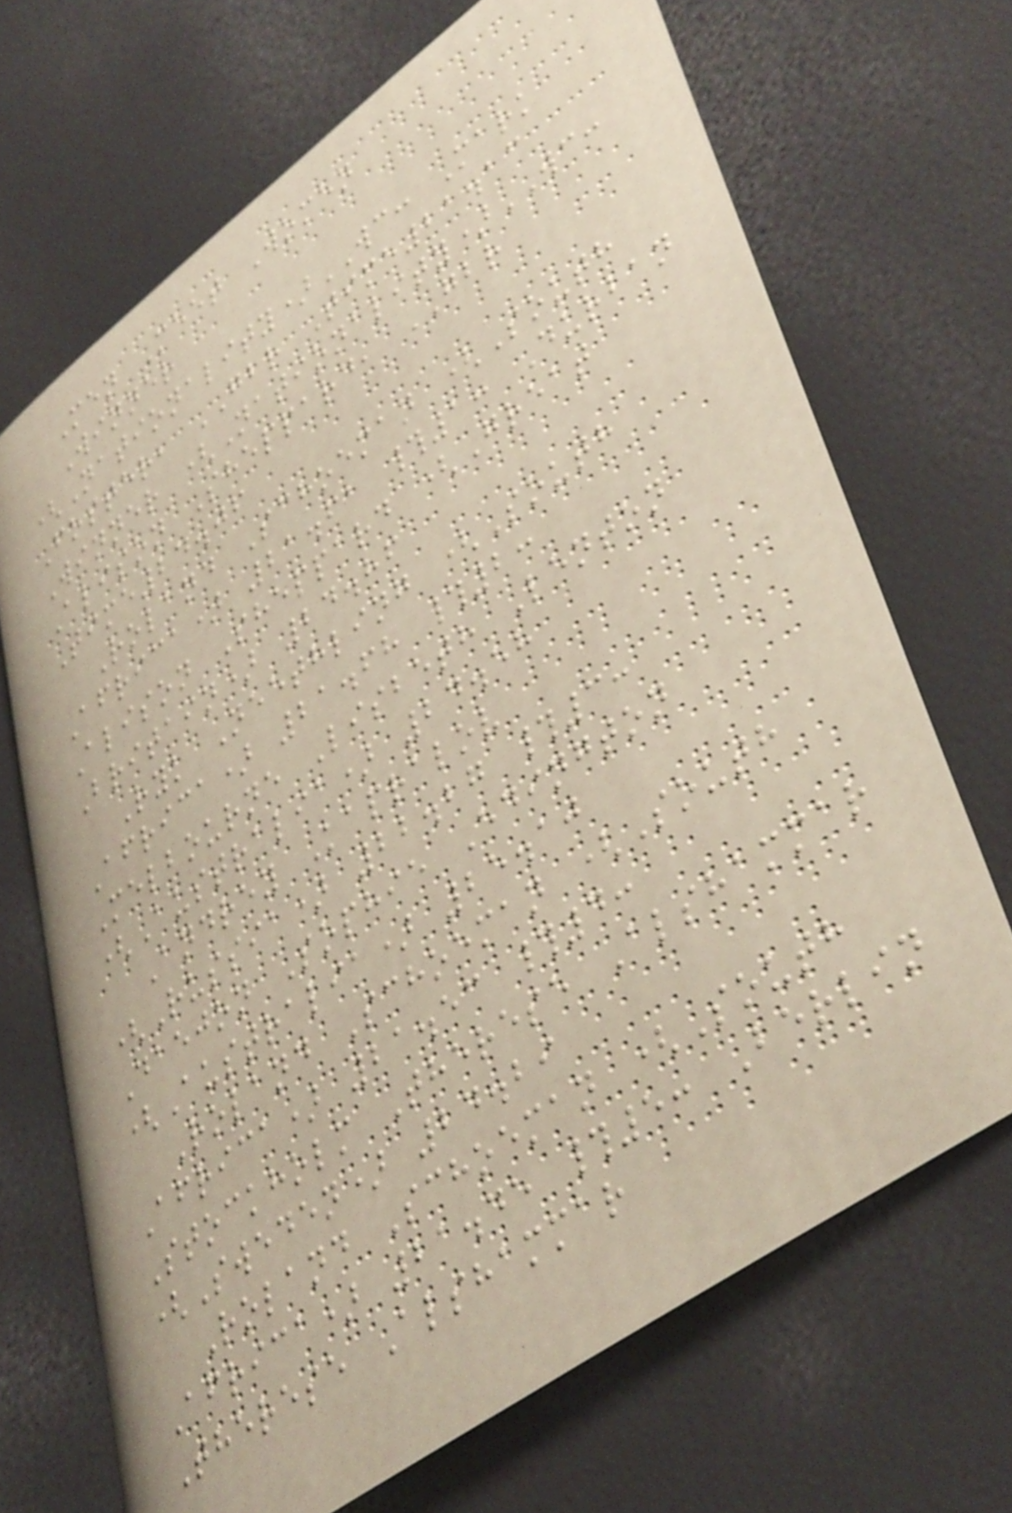Men Meet Women
Winner
(Nationality)WC: Mark
Foster, GBR Time21.13
Winner (Nationality)WC:
Alison Sheppard, GBR
Time24.06
Roland Schoeman (South
Africa) 21.61 #1: Durban
Alison Sheppard (Great
Britain) 24.86
Ryk Neethling (South
Africa) 21.68 #2:
Melbourne Lisbeth Lenton
(Australia) 24.58
Andrey Kapralov
(Russia) 22.27 #3:
Daejon Sophie Edington
(Australia) 25.10
Roland Schoeman (South
Africa) 21.53 #4:
Stockholm Therese Alshammar
(Sweden) 24.29
Roland Schoeman (South
Africa) 21.45 #5: Berlin
Therese Alshammar
